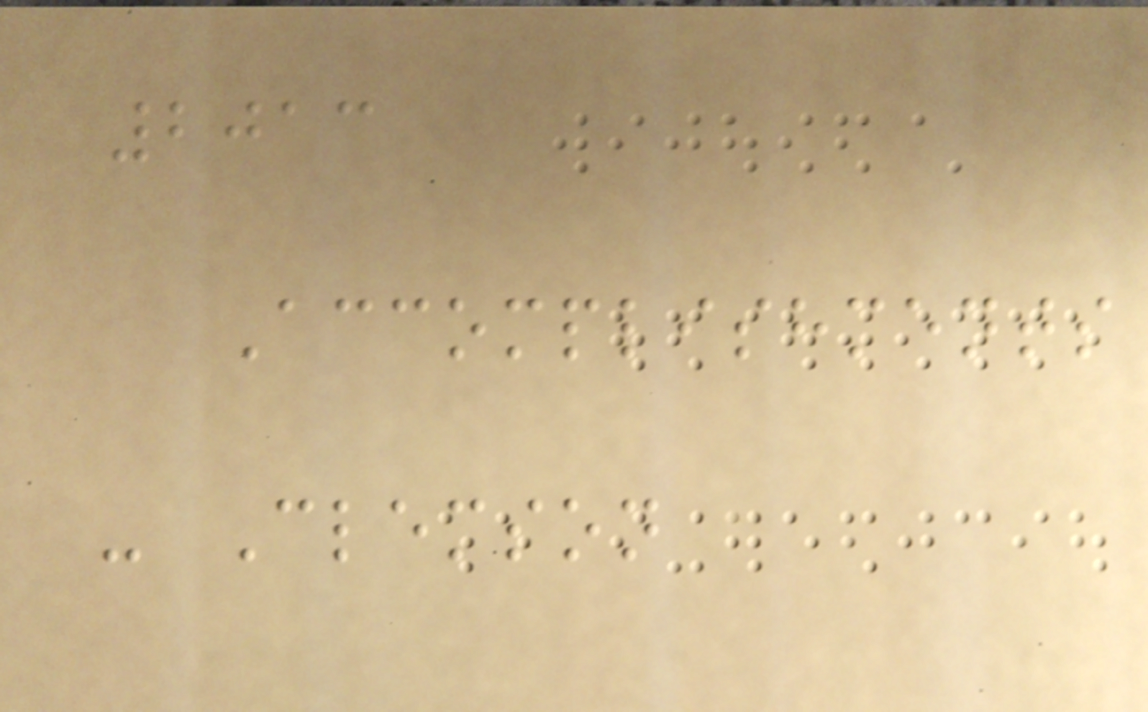2013
Accomplishments
- Clemson
